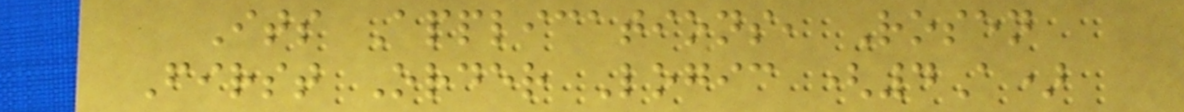Its Applications, Rosen
First Order Logic (4A)
